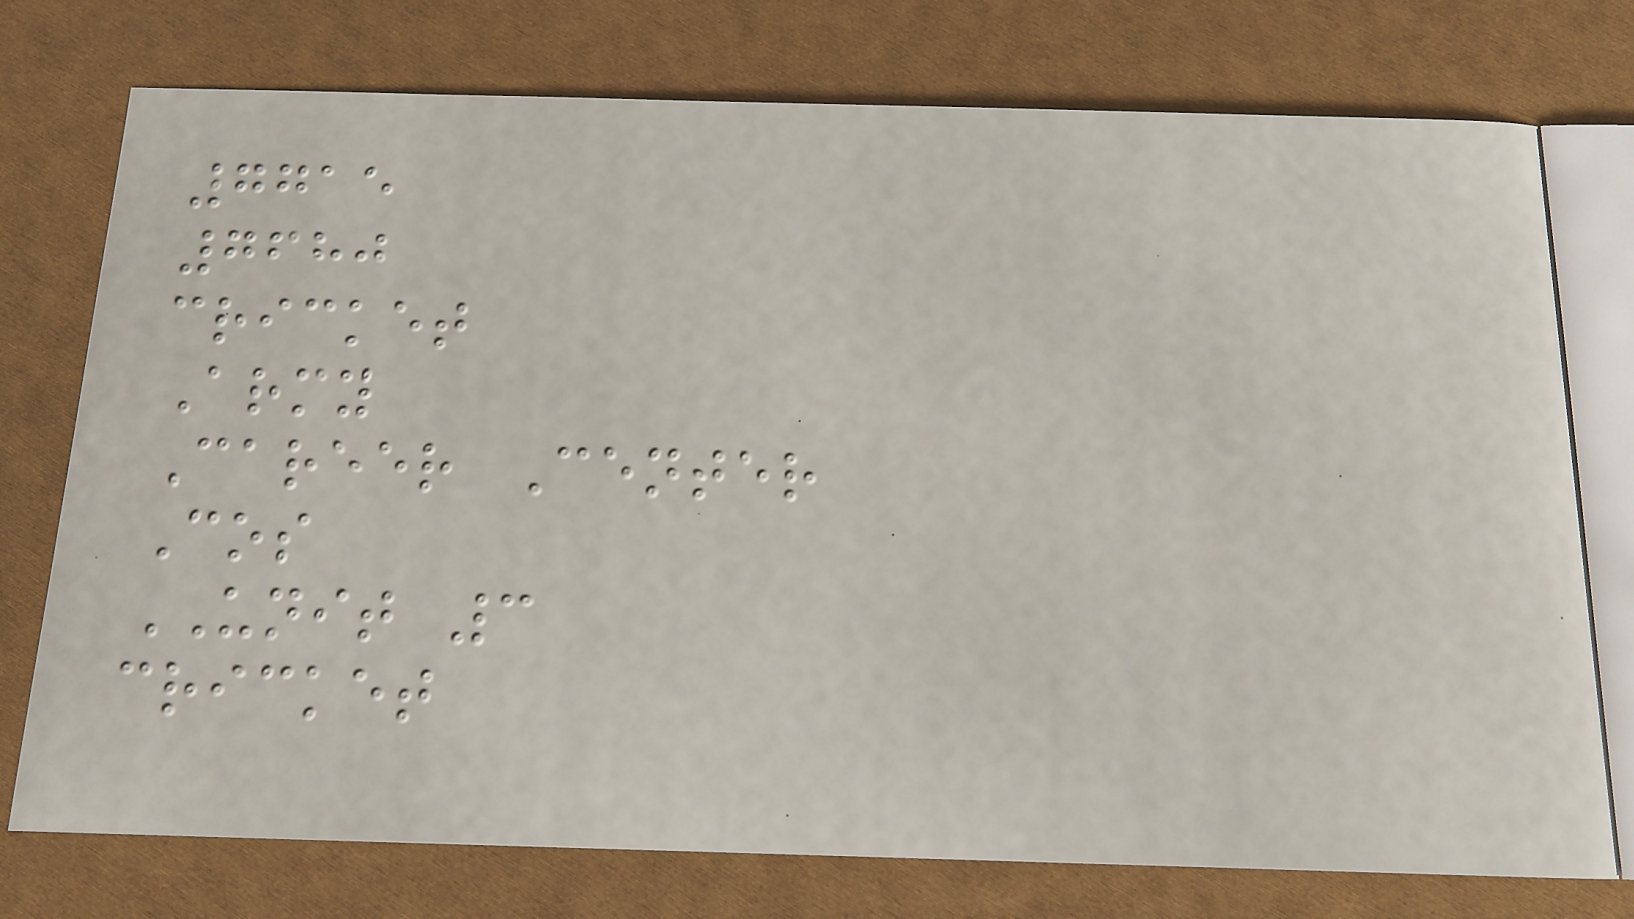7715
7680
cricket
Army
Career Center
Cos
UNIT 3
cricket
